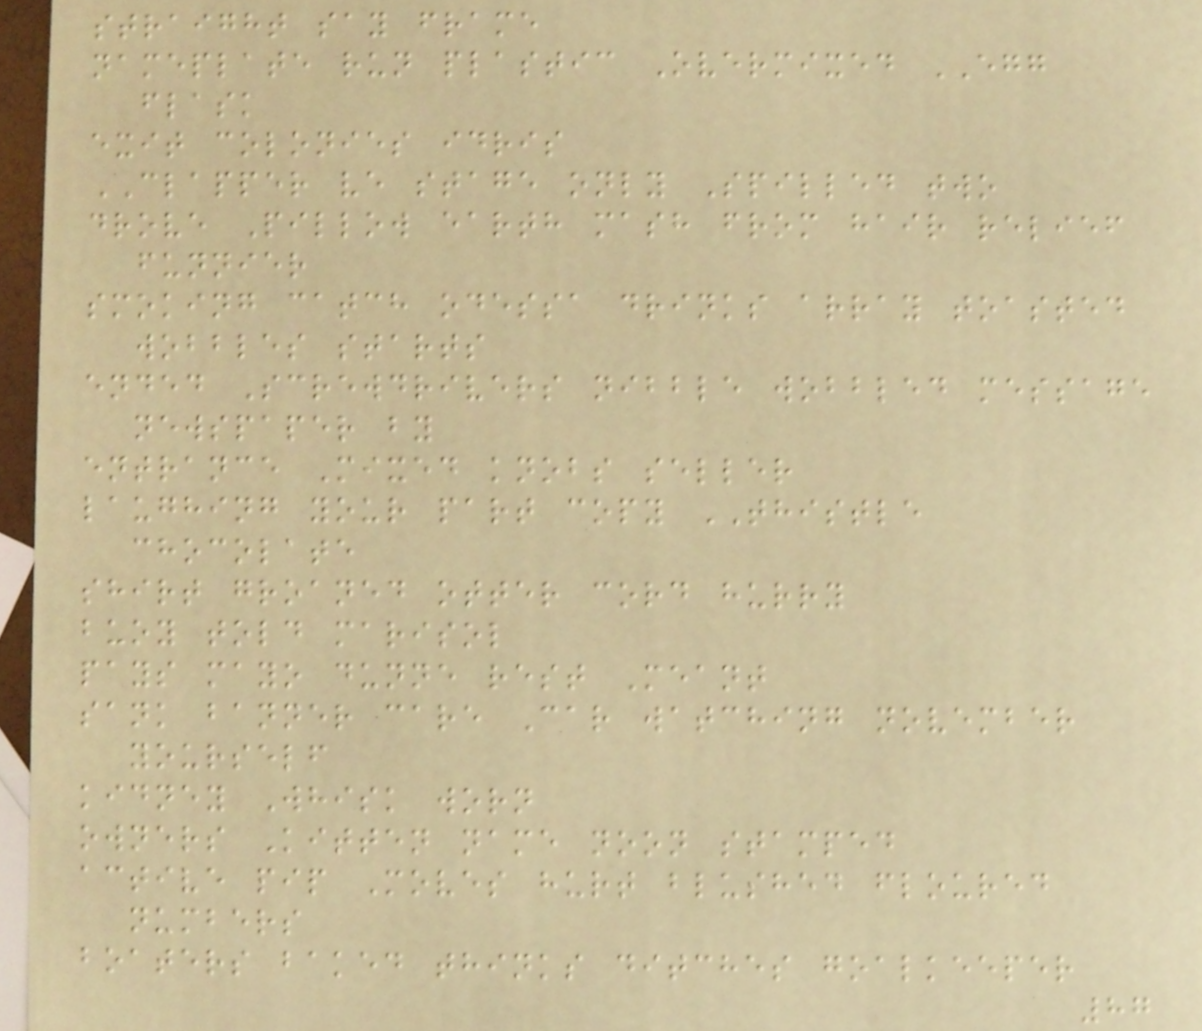straight say frame
nameplate run plastic Overmixed EGG
flask
exit colonies idris
CLAPPER ve stage only Spilled two
drove Pillow earth mash from hair relief
funnier
smoking catch odessa drinks array toasted
wobbles starts
ended Screwdrivers nibble wobbled message
newspaper by
entrance Mixed knobs seller
laughing your part copy THISTLE
chocolate
shirt groaned otter cord hurry
buoy told marisol
pays mayo dunne rest Meant
sank banner care Car watching november
yourself
kidney Whisk worn
owners Kitten name noon stamped
active pip Moves hurt blushed floured
numbers
boaters baked thinks ditches goalkeeper
87
